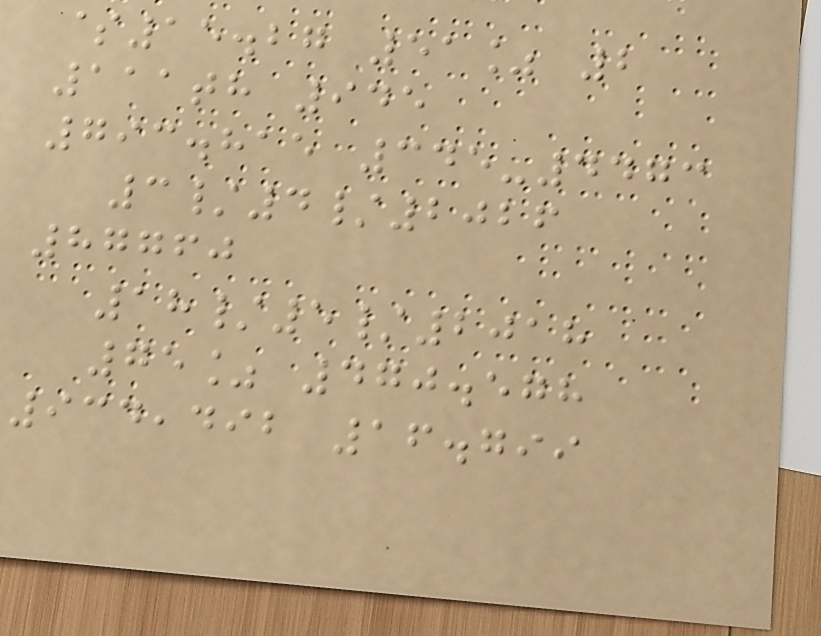$15.27 51% 2
111th 945
793.815 345-4473
3/4/2026
87760
18/5/2018
75% 470.578
934,492 16.799
